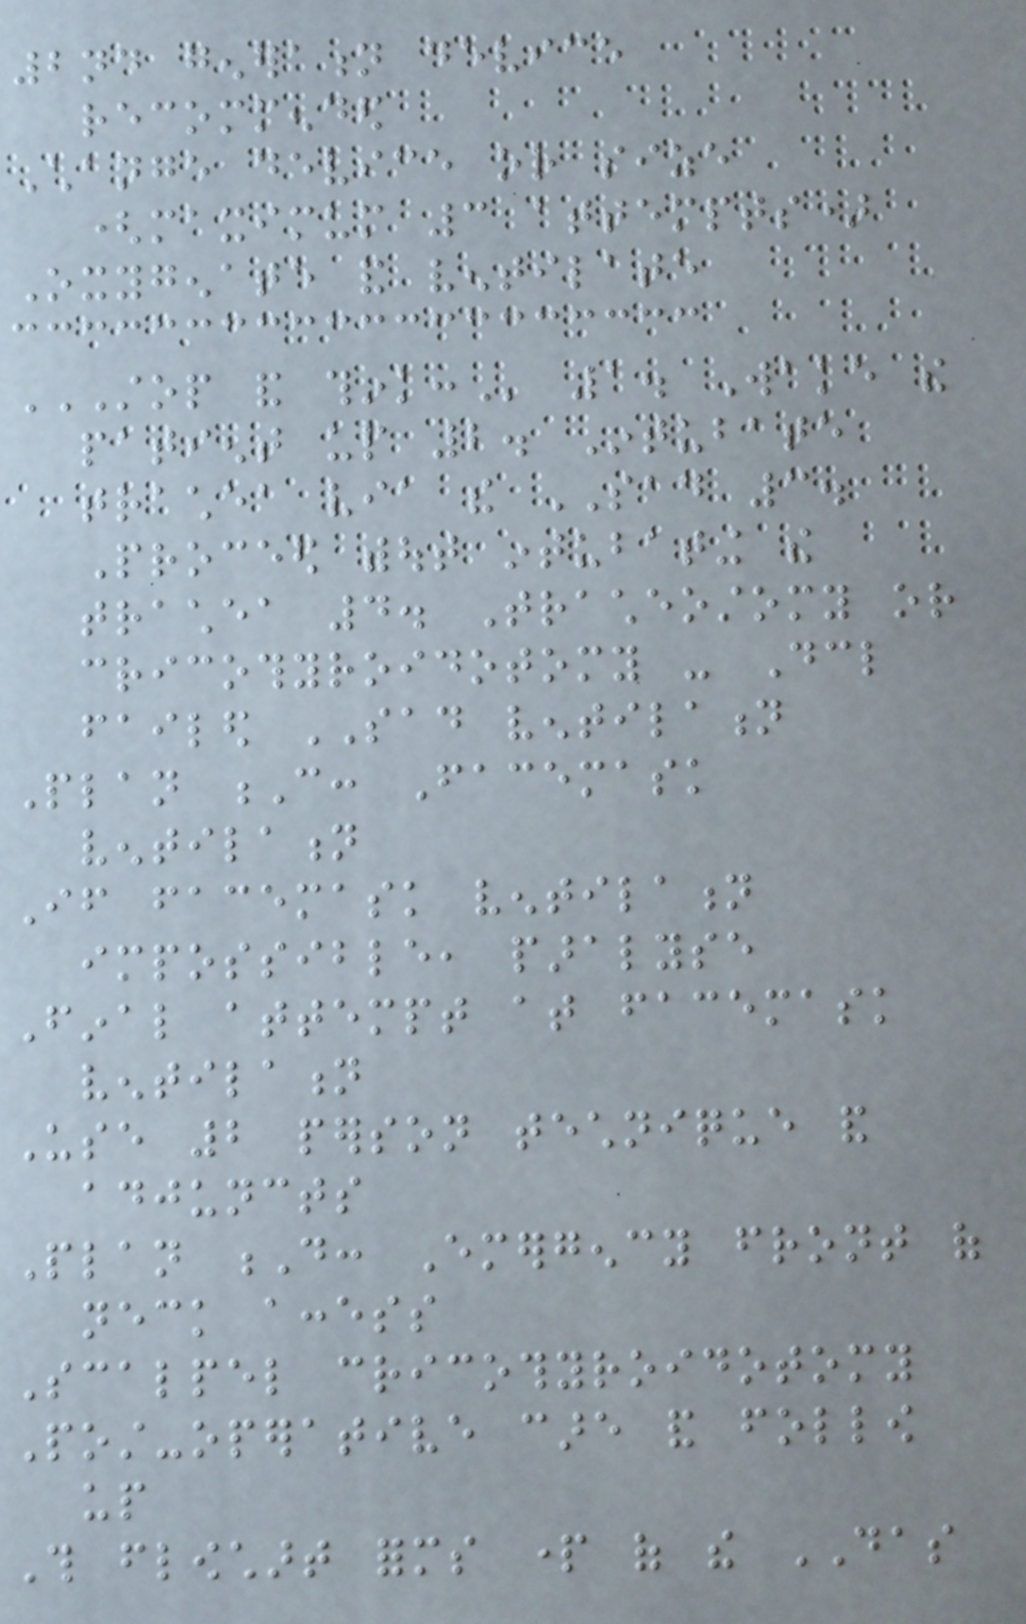2nd generation device
recommended
Change device or size
(maximum 3 attempts)
Oxygenate and ventilate
STOP AND THINK: 1. Wake the
patient up 2. Intubate
trachea via the SAD 3.
Proceed without intubating the
trachea 4. Tracheostomy or
cricothyroidotomy - Declare
failed SAD ventilation
Plan C: Facemask
ventilation
If facemask ventilation
impossible, paralyse
Final attempt at facemask
ventilation
Use 2 person technique and
adjuncts
Plan D: Emergency front of
neck access
Scalpel cricothyroidotomy
Post-operative care and follow
up
This flowchart forms part of the DAS
